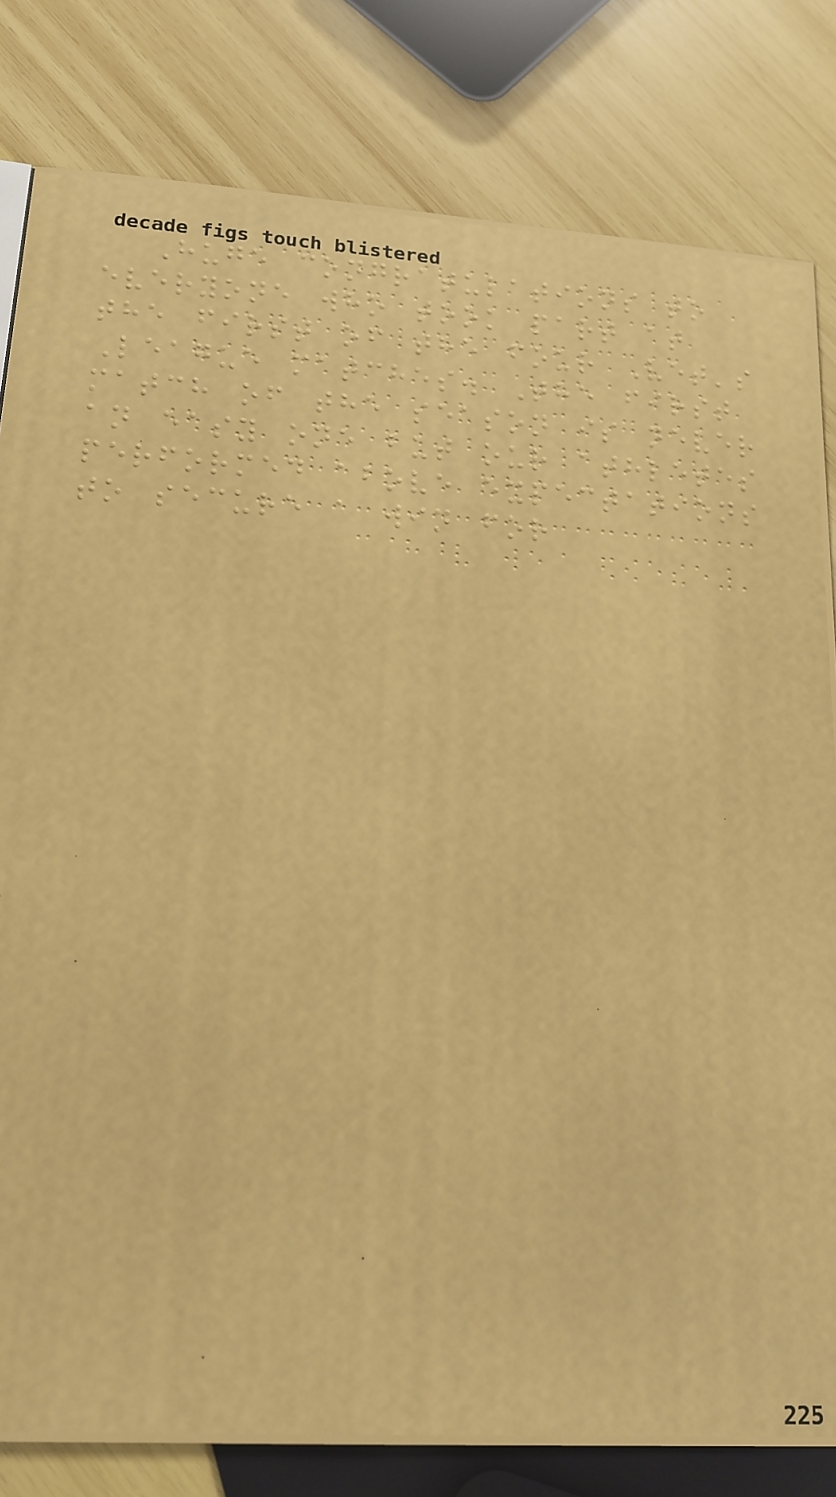Huge congratulations to
everyone who took part at
the first of the four Vet's
League matches. The first
match of the season is never
an easy one but our athletes
performed above expectations
to secure a win for
